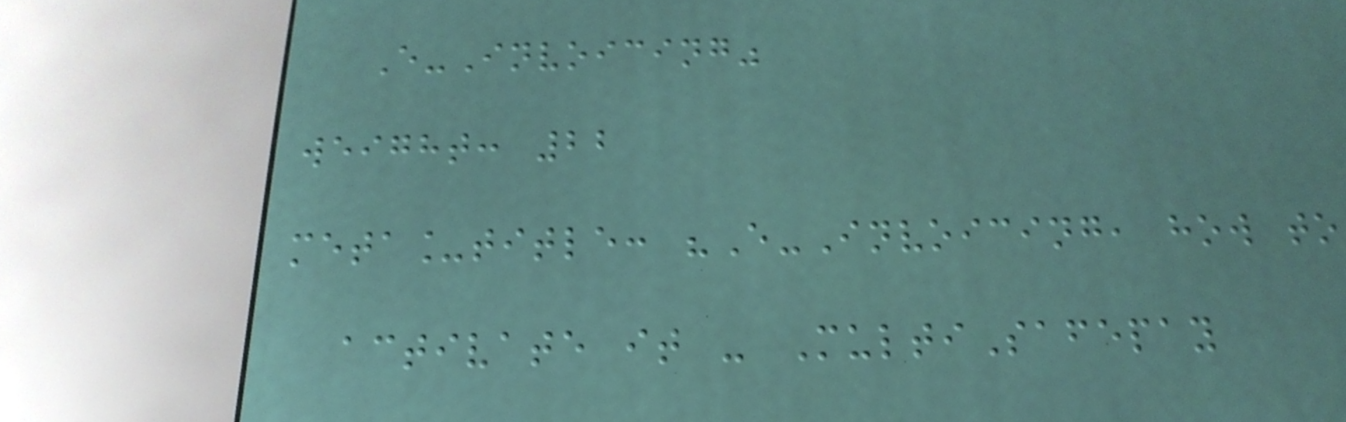E-Invoicing"
weight: 22
meta_title: "E-Invoicing, how to
activate it - MultiSafepay
